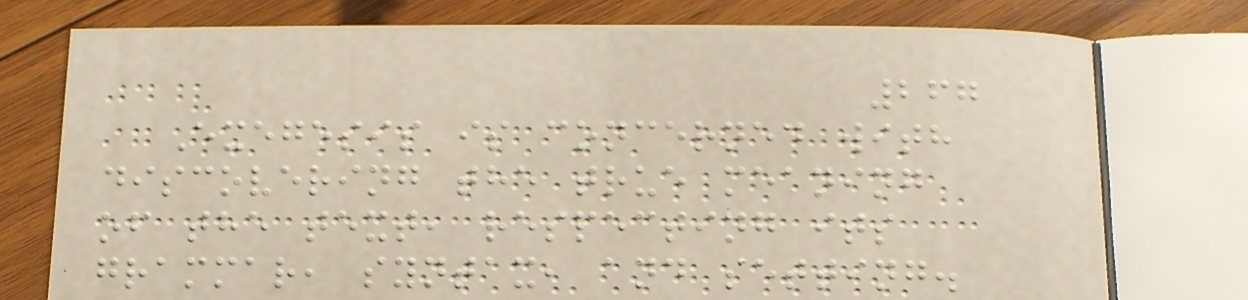267
Exegesis is concerned with
discovering the true meaning
of the text, respecting its
grammar, syntax, and setting.
